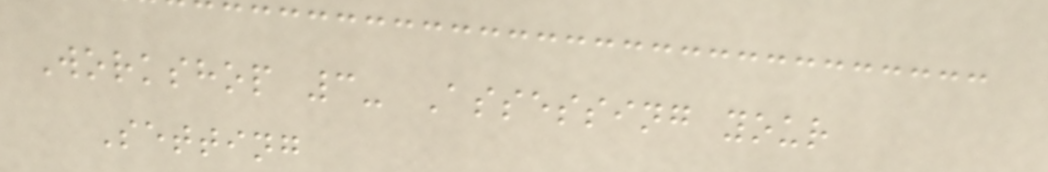Workshop 3- Assessing your
Setting
